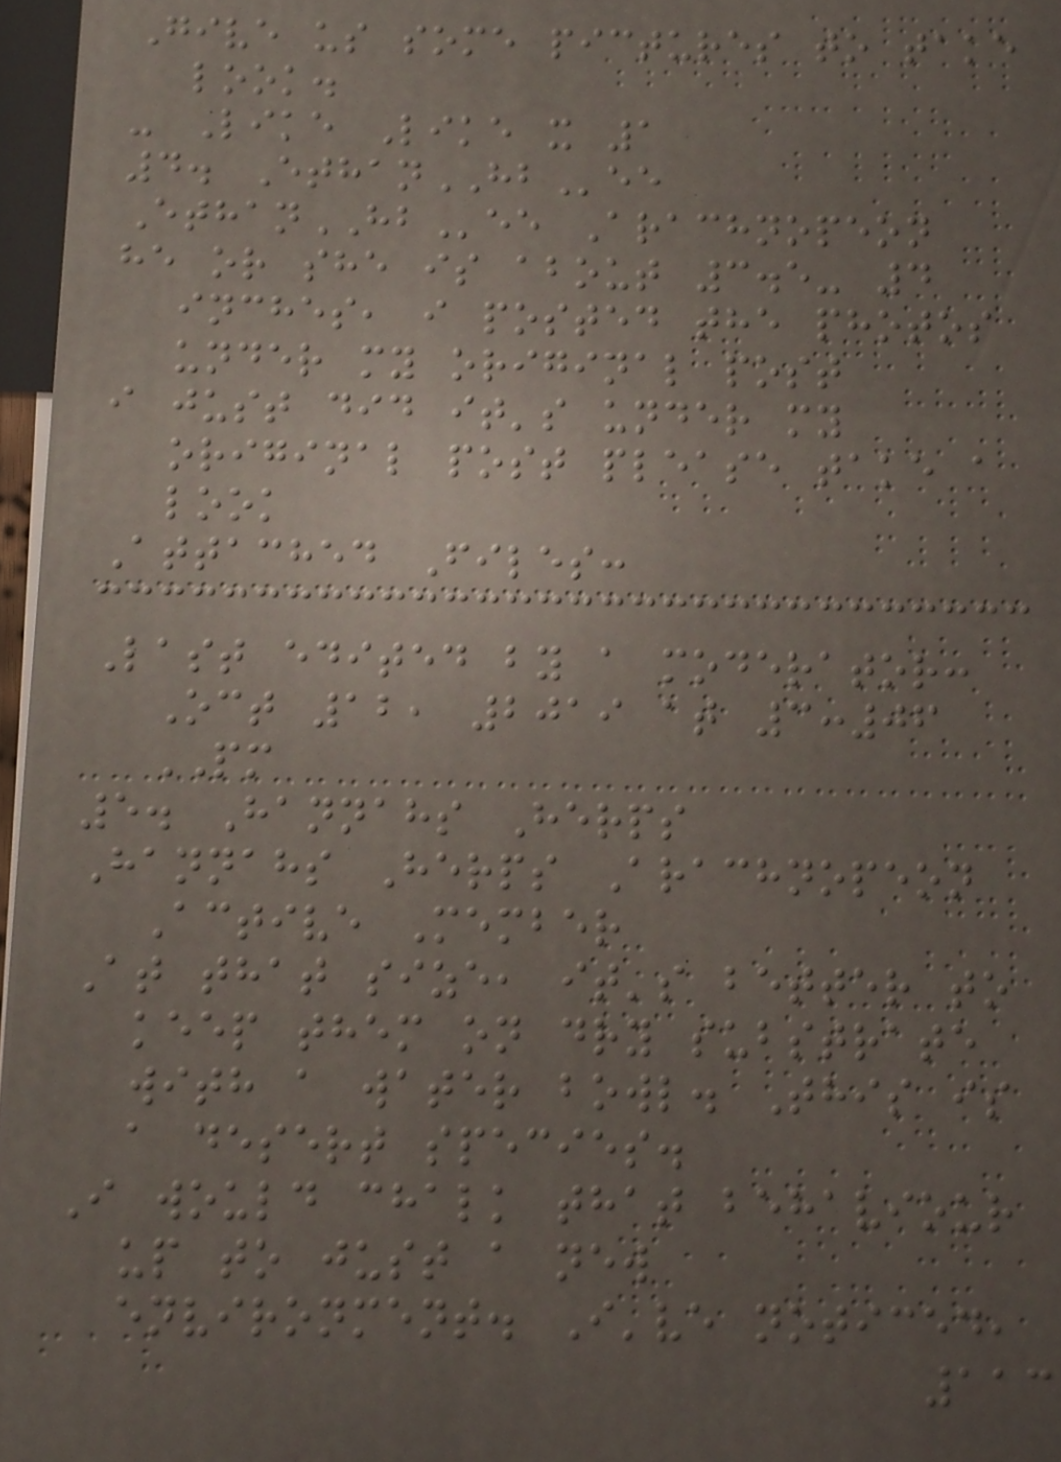Give us some pictures to take
look.
- Like Like x 1
4. EthanHBee
EthanHBee Arachnopeon
he or she is about 3.5- 4
inches, i posted the photos
under my original post
i just did it's under my
original post please take a
look
Attached Files:
Last edited by a moderator:
Oct 12, 2019 at 3:06
PM
5. Hannahs Herps
Hannahs Herps Arachnopeon
Active Member
At that size, it's better to
keep them on dry substrate
with a water bowl. This is
a desert species.
I would chalk that behaviour
up to just a new
environment. I've noticed,
113
